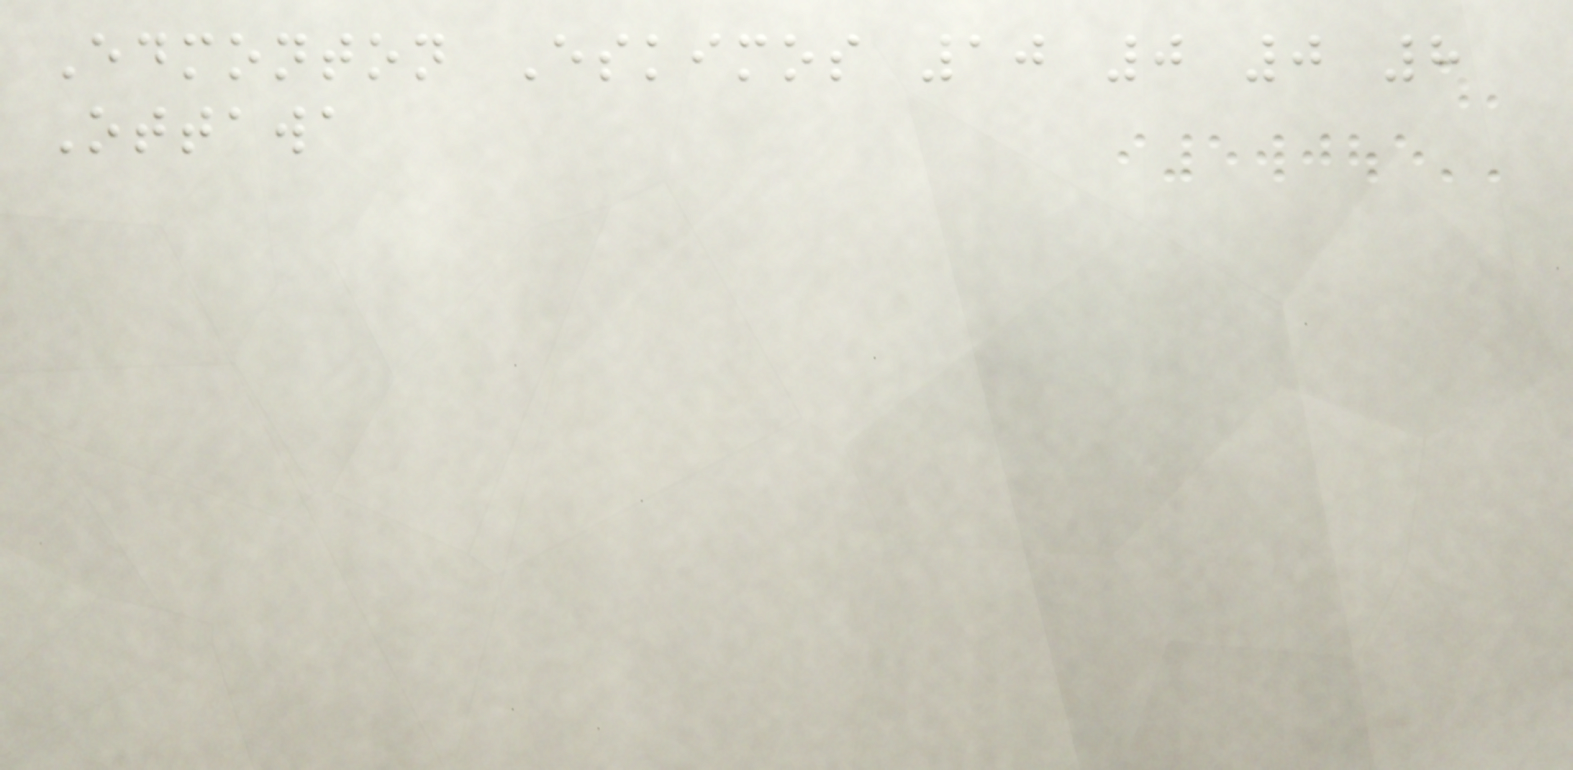Edmonton Eskimos 10 0 0 8
Ottawa
